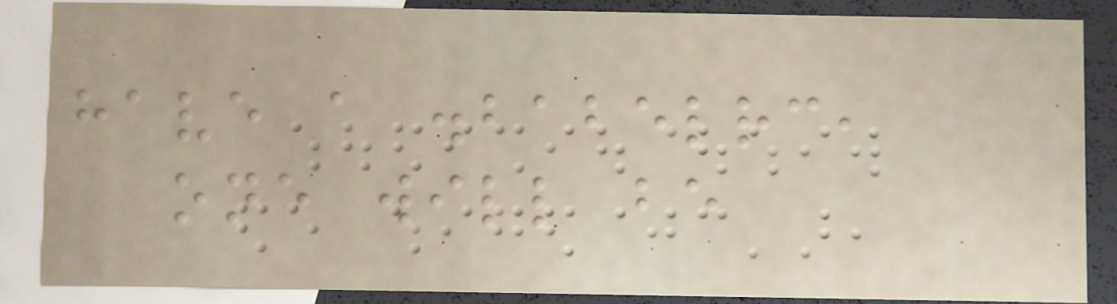have a .babelrc,
one will be
